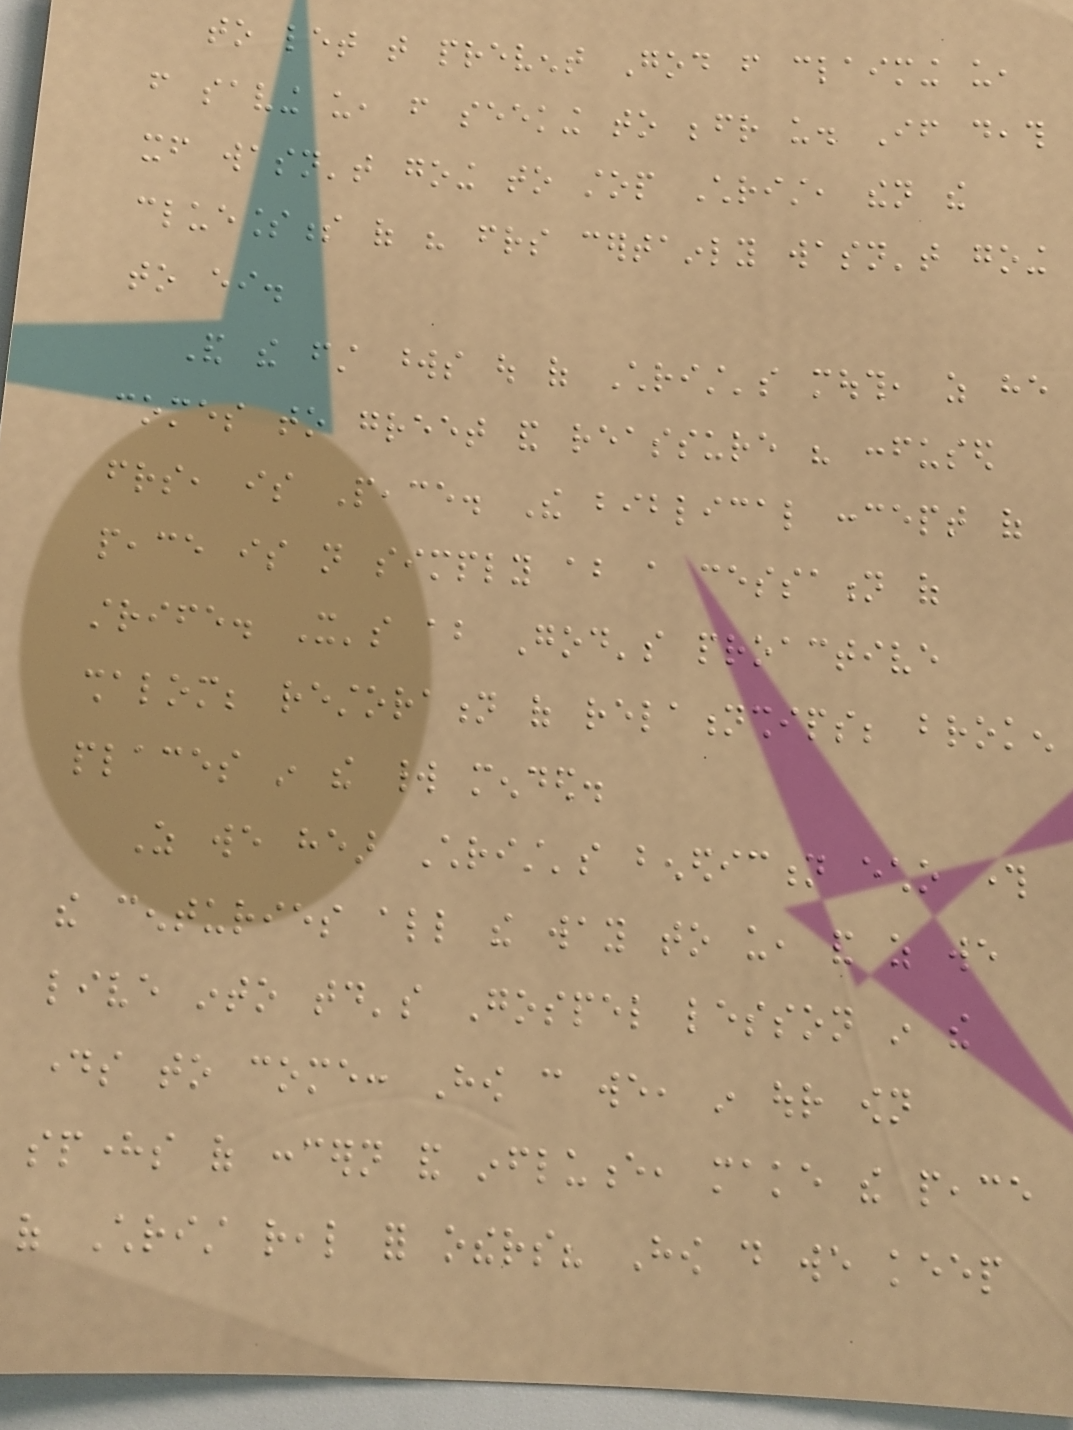to let that prevent God from claiming us,
from saving us, from seeking to befriend us. If death
itself wasn't going to stop Christ, then the
cluelessness of his friends certainly wasn't going
to either.
And the first words out of Christ's mouth, as he
comes to greet and reassure his confused
friends, is Peace. The biblical concept of
peace is not simply about a cessation of
strife. It's about God's proactive
shalom; restoration of relationships; broken
places in the world mended.
As we hear Christ's benediction echo through
the centuries all the way to us, and as we
live into today's Gospel lesson in the
days to come: How can we, in our own
spheres of concern and influence, make the peace
of Christ real for others? How do we keep
